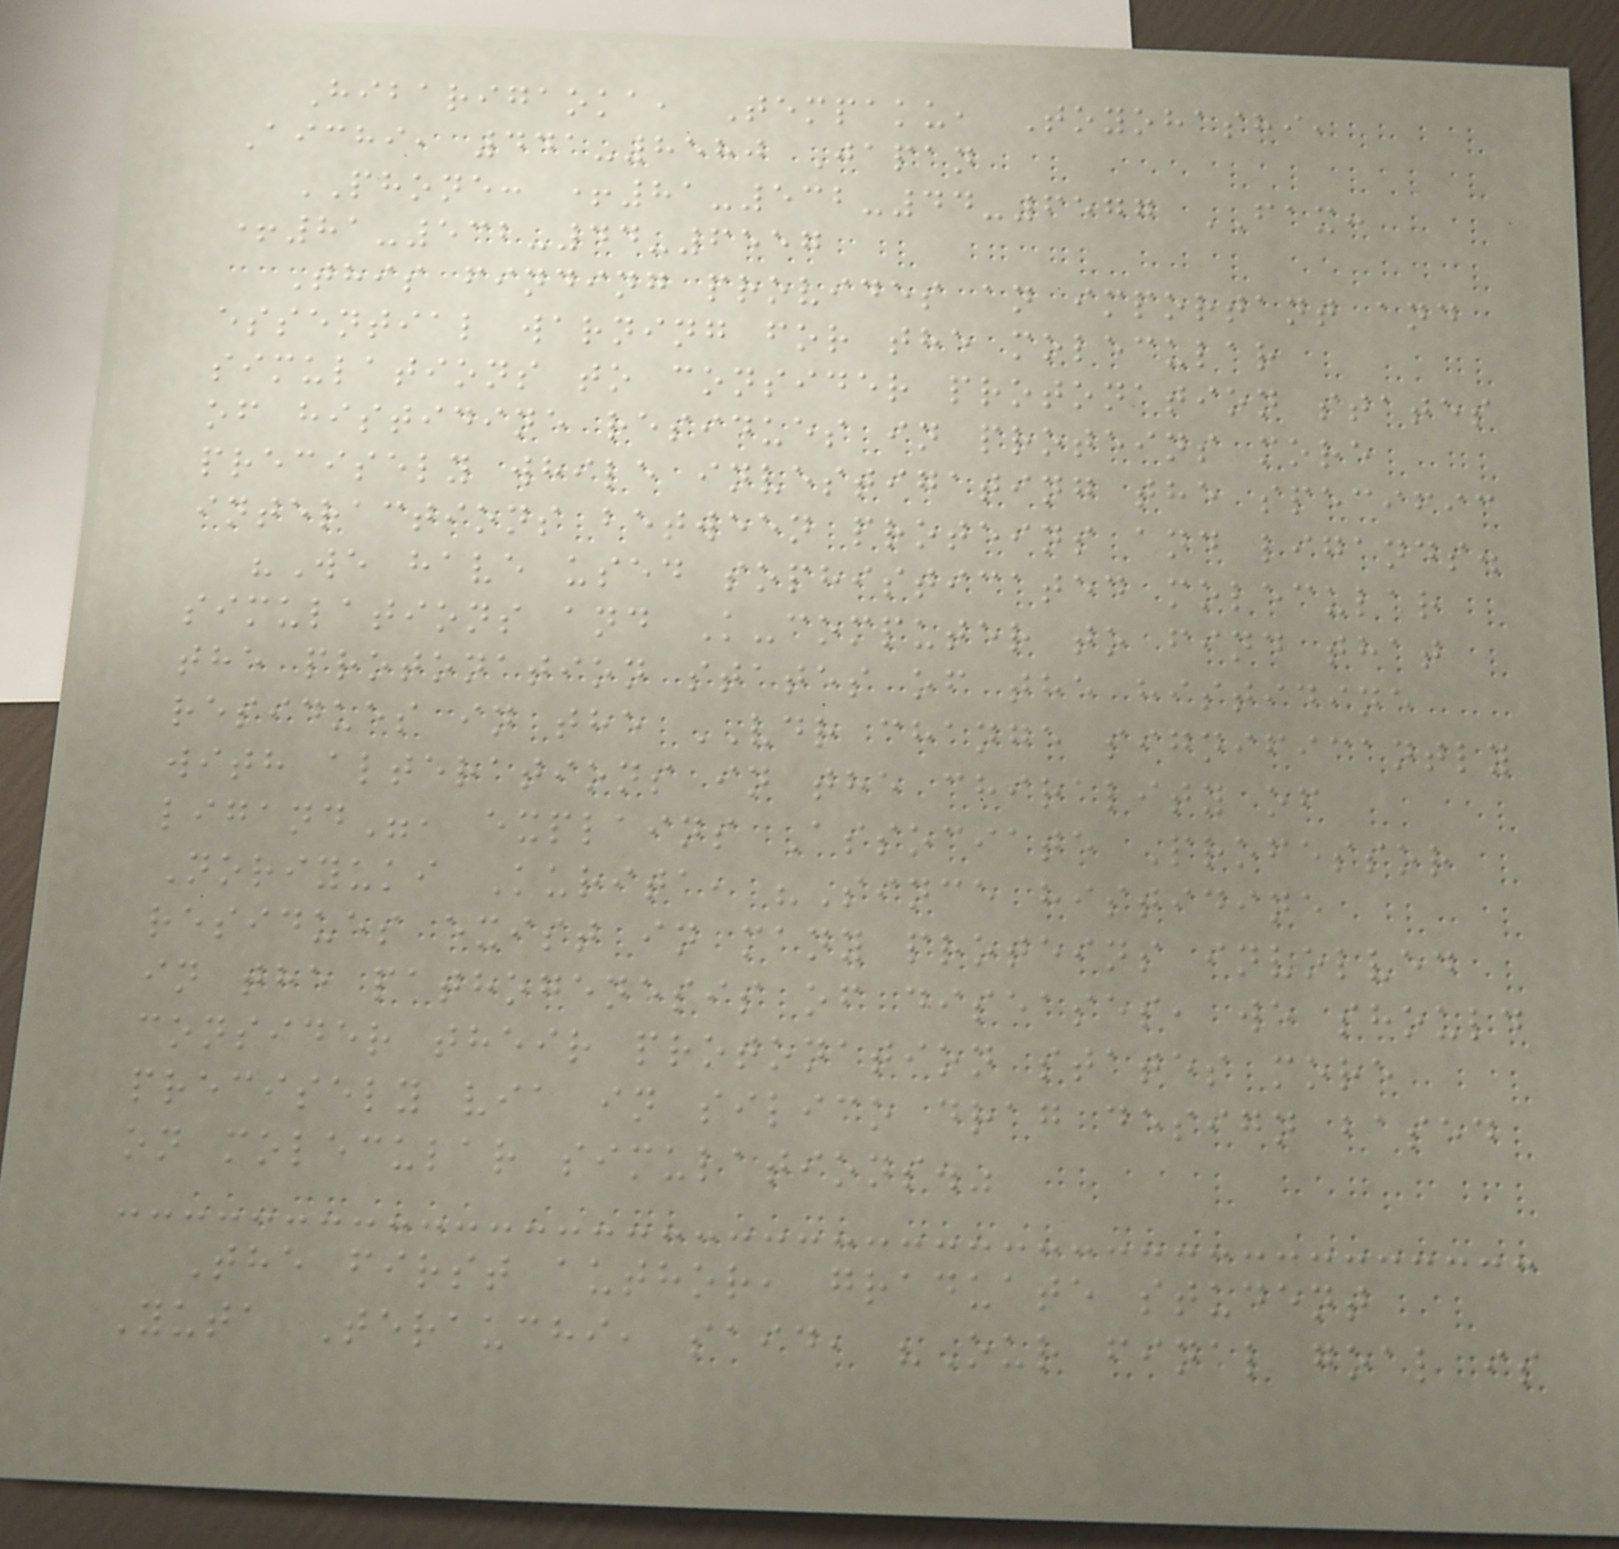Hibarigaoka, Tempaku, Toyohashi,
Aichi, 441-8580 Japan
PHONE: +81-532-44-6577 FAX:
+81-532-44-6557
This finding provides an important and
essential warning for the molecular
simulations to consider protonation states
of histidine residues in proteins more
precisely while investigating the specific
interactions between proteins and ligands.
"We have used sophisticated molecular
simulations and K-computer to find that
the protonation states of the histidine
residues in the VDR change significantly
with alterations in the chirality of
ligand", explains Associate Professor
Noriyuki Kurita, "Since histidine
residues exist in many proteins involved
in the pathogenesis of diseases, we should
consider their protonation states more
precisely via in silico drag design based
on molecular simulations."
The first author, graduate student
Yuta Terauchi, said, "Our final goal is
